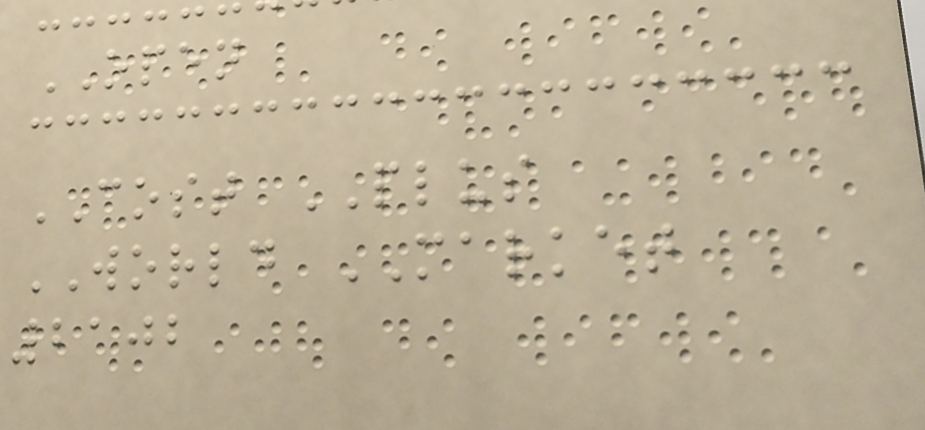OPEN
COST PLUS
WORLD MARKET
2102
